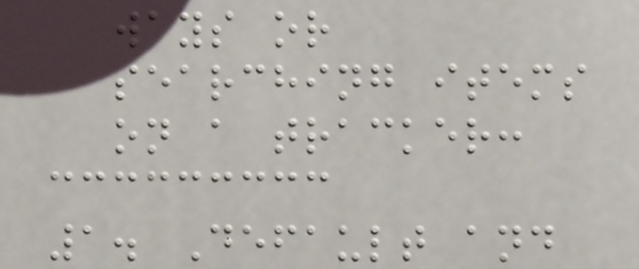ways or
searching items
on a tracker:
1. Default and
